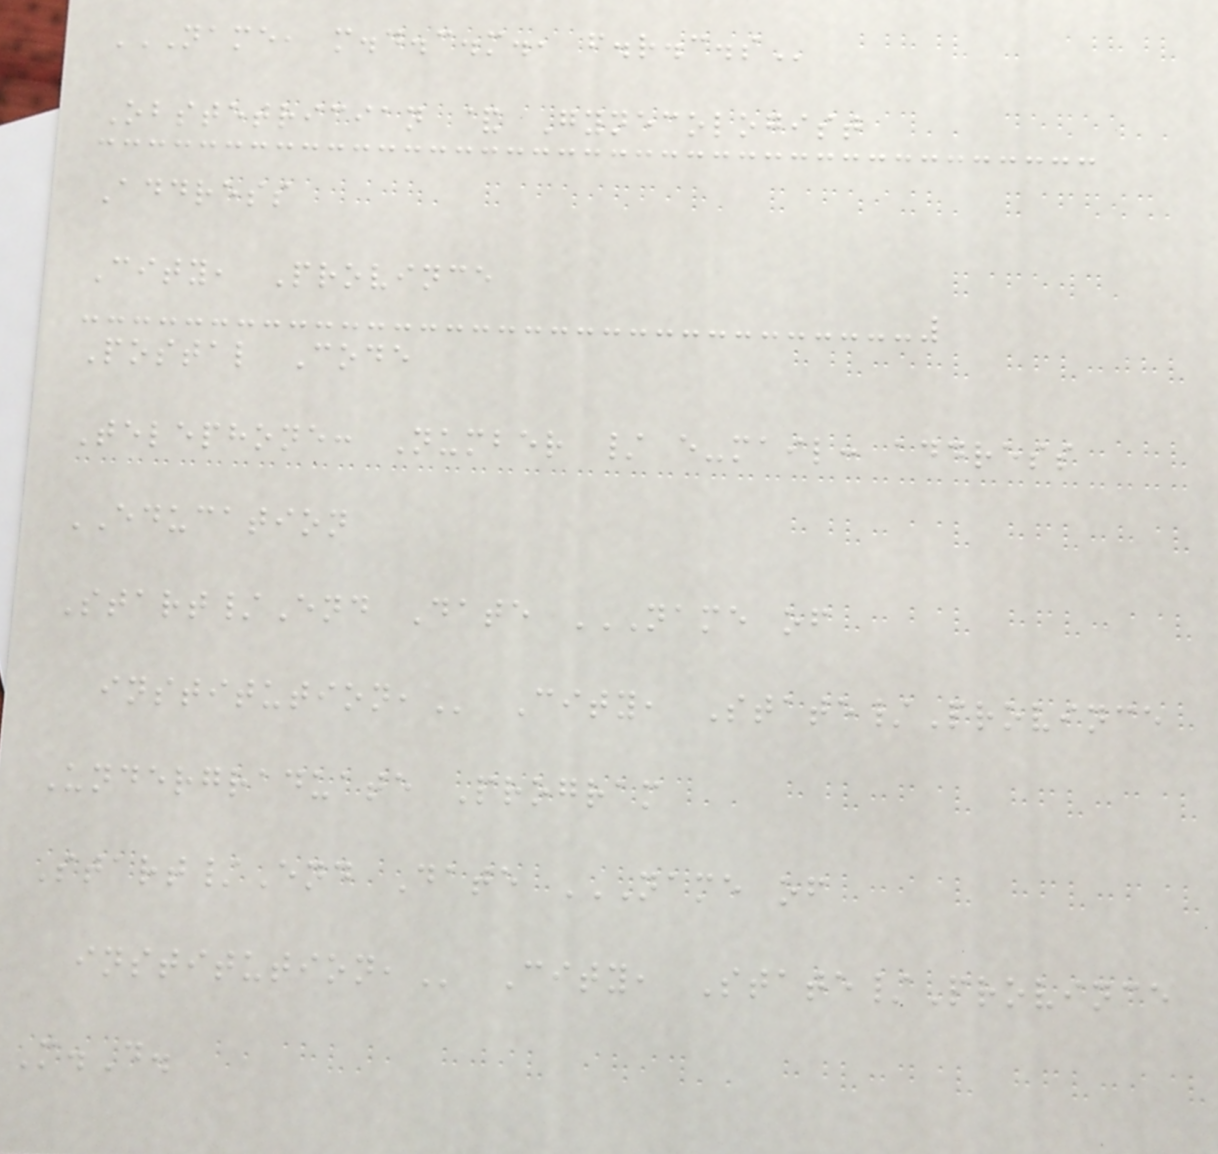NAME, M.D.C.M., F.R.C.S
Obstetrician & Gynecologist
Address
City, Province
Postal Code
Telephone: Number / e-mail: address
EDUCATION
Start/End Date NAME OF
INSTITUTION, City, State/Province
Undergraduate Program
Start/End Date NAME OF
INSTITUTION, City, State/Province
M.D.
